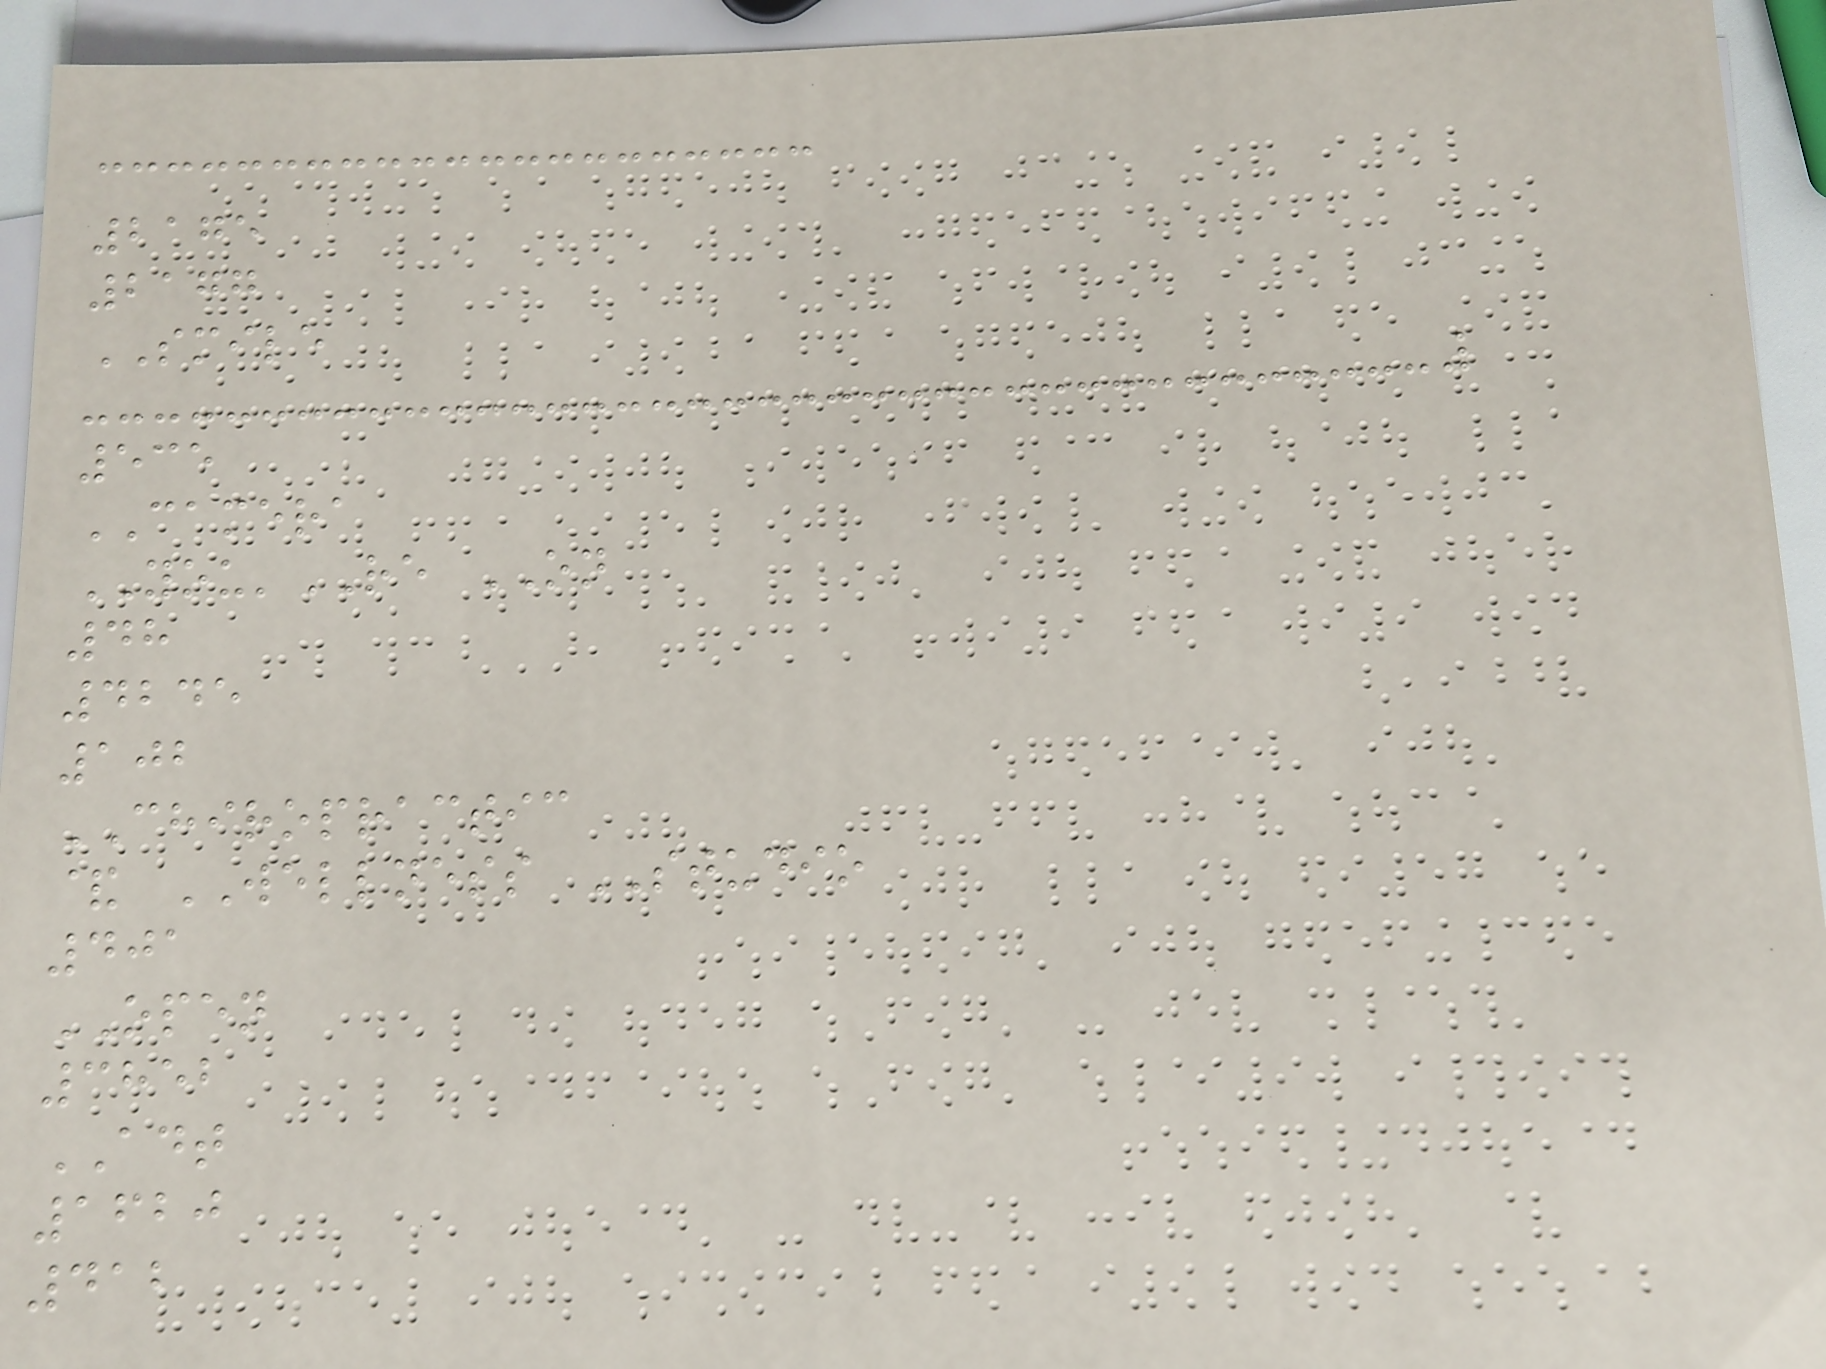2175
2177
SMILE
535
CAMERA
YOU'RE ON
48
4245
102
CHIROPRACTIC
& WELLNESS STUDIO
401
OPEN
3852
ADT
1620
412
